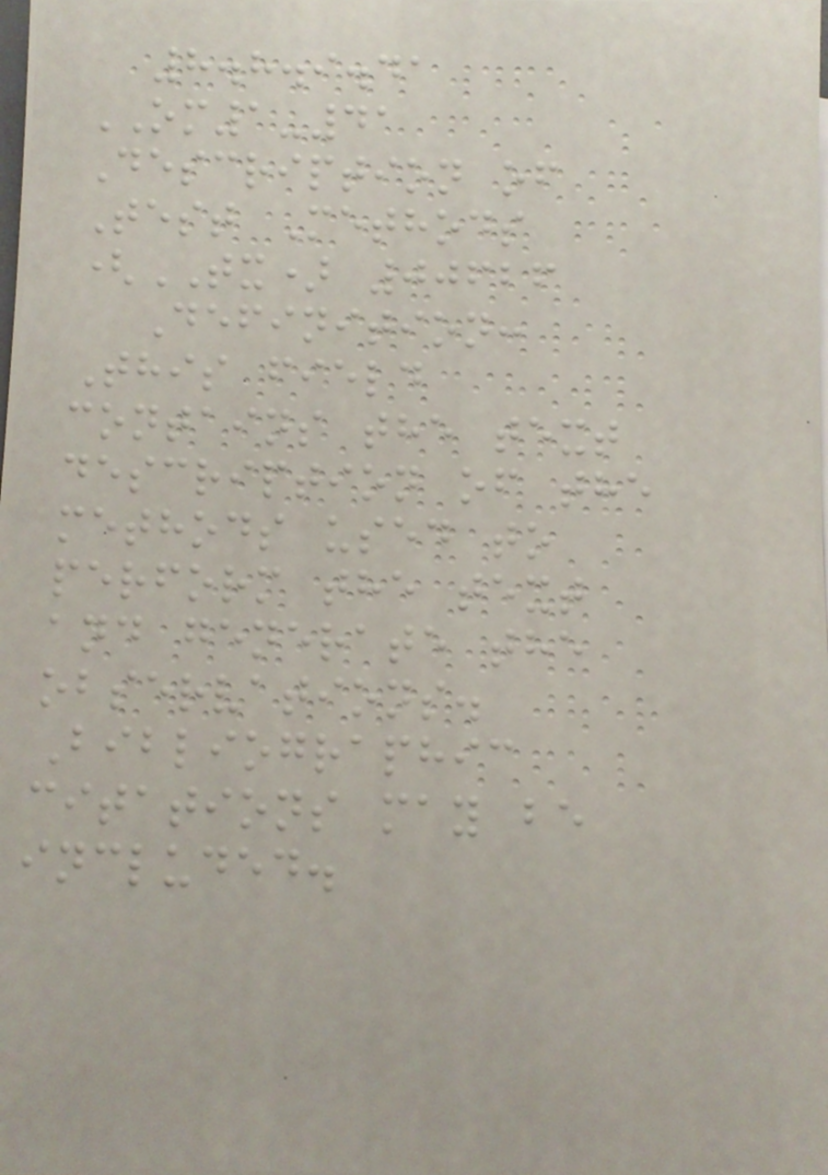8.8.9.41
OM1-41
Description of
Test Methods
(TX) 00626
Definition:
This field
contains the text
description of the
methods used to
perform the text
and generate the
observations.
Bibliographic
citations may be
included.
